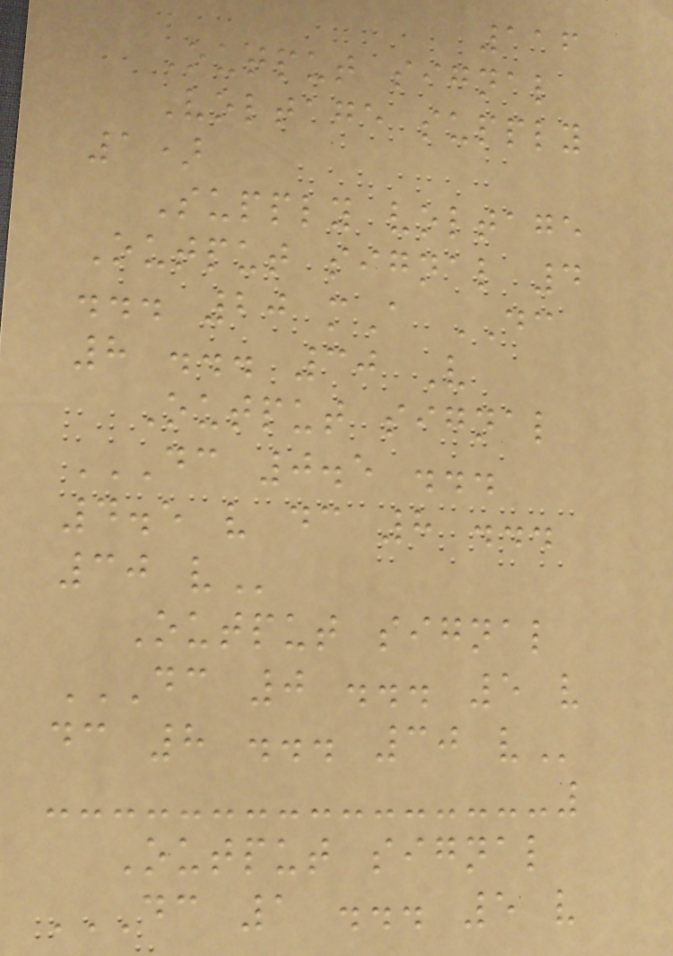116
Output signal
Voltage supply
1)
Supply voltage
Output signal 4
... 20 mA DC
8 ... 30 V
Output signal
DC 0.5 ...
4.5 V DC 8 ...
30 V
Output signal
DC 0 ... 5 V
DC 8 ... 30 V
Output signal
DC 1 ... 5 V
